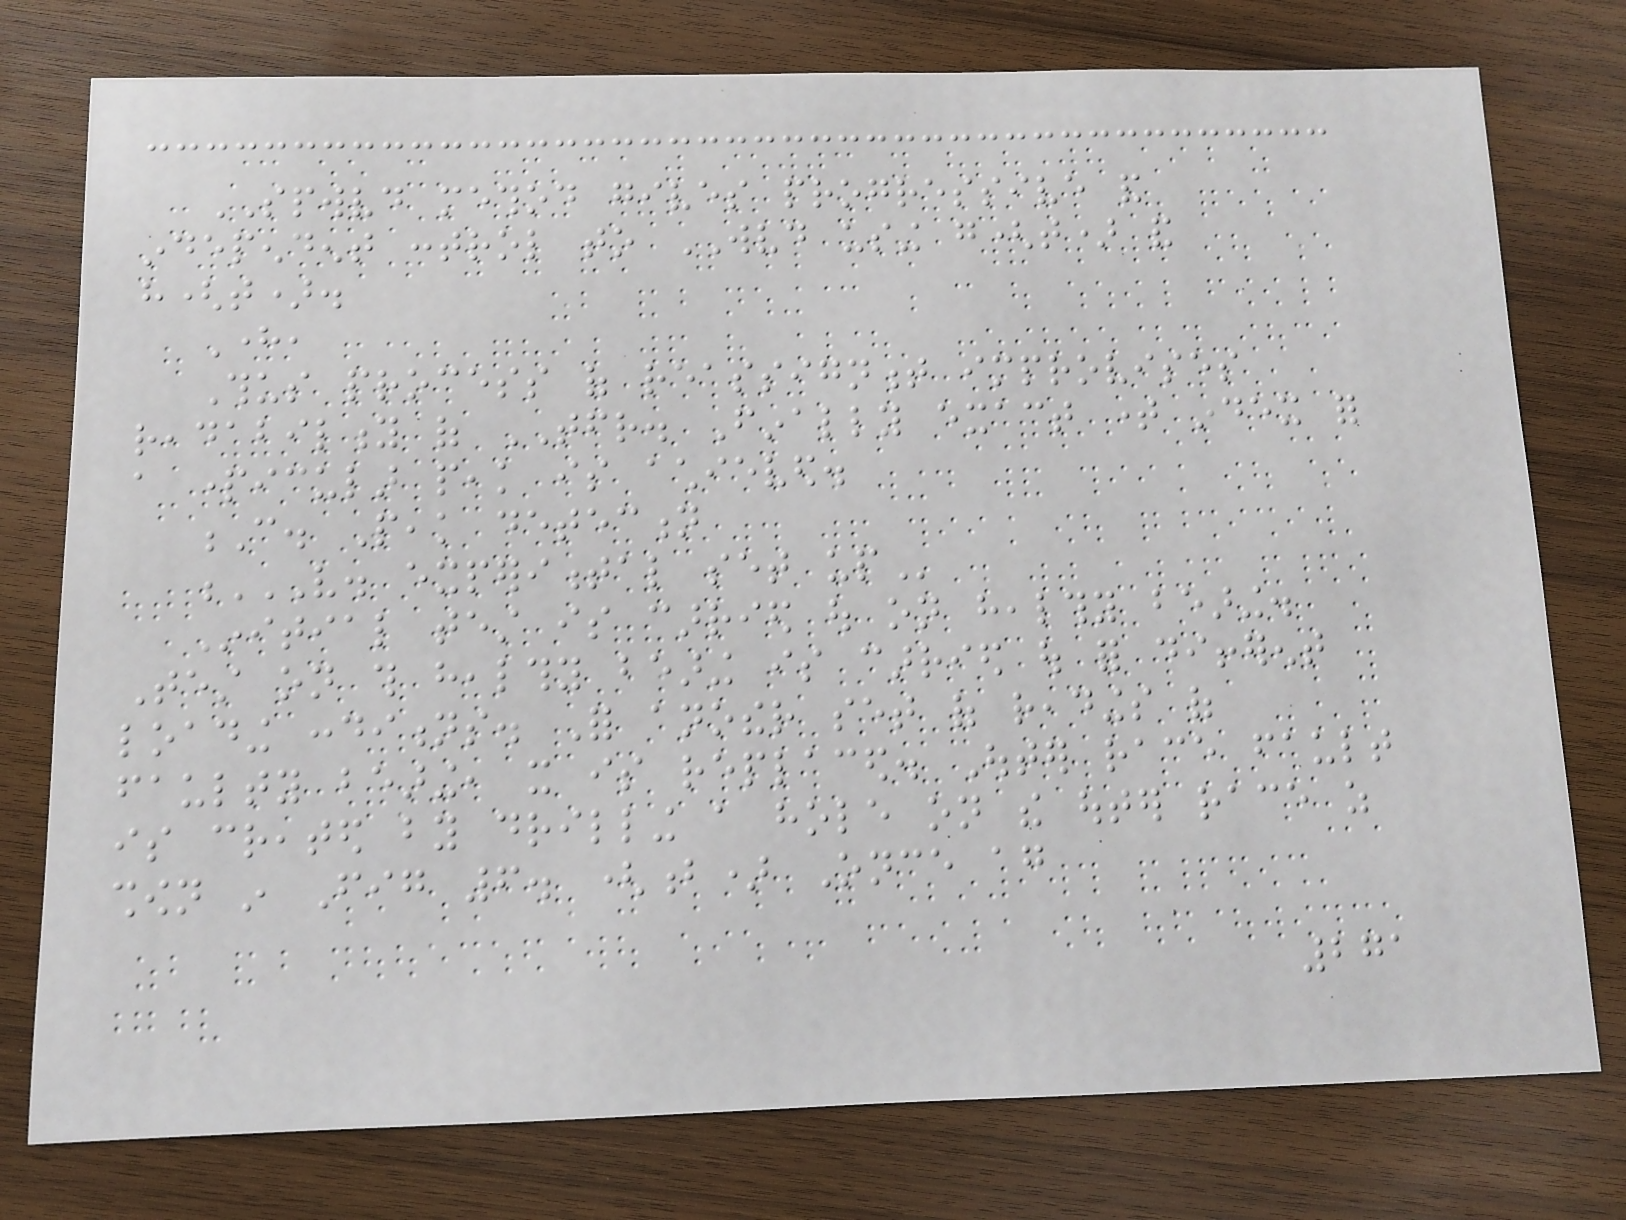SPWVD method gives progressive and
independent control to WVD using g(t) and
h(t).
Here,
Thus process of reassignment improvises
readability of TFR. Finally exact time index for
a particular peak is achieved.
C. Peak detection
V. EXPERIMENTAL SET UP
Initial test is carried out on healthy bearing.
Test on this healthy bearing is carried out for different
loading conditions. For another set of readings of
faulty bearing, it is replaced. Outer race fault
is created by drilling a hole on the outer race as
shown in Fig 6. (b) Once again
271
